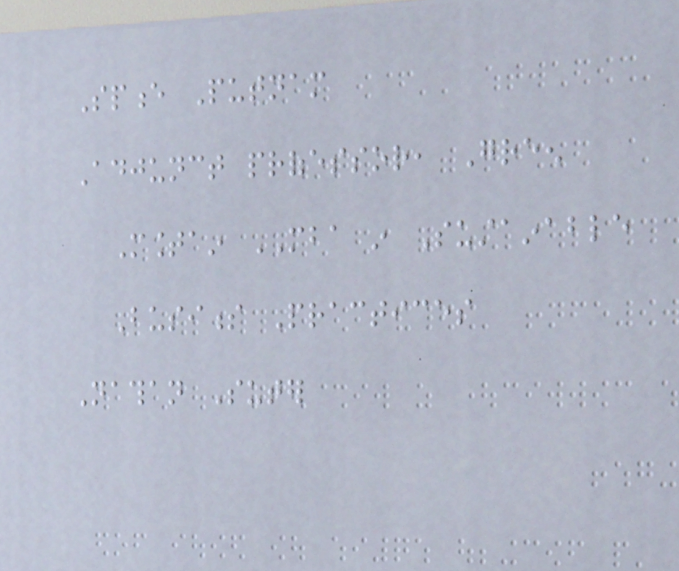Spence Putnam
Adjunct professor, Green
Mountain MBA in Sustainable
Business Practices
Nathan Suter
